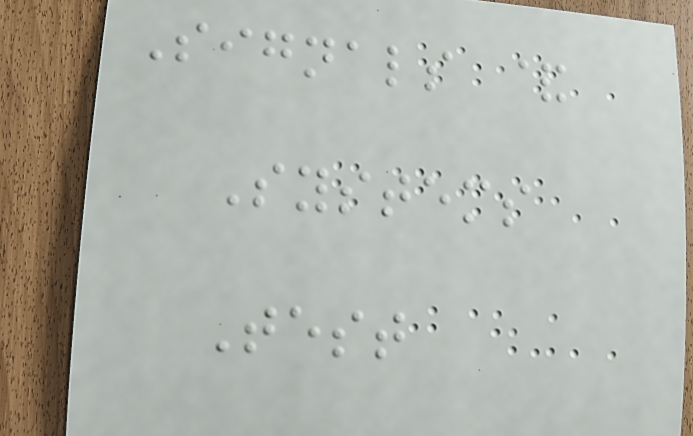Signals &
Systems
Test
